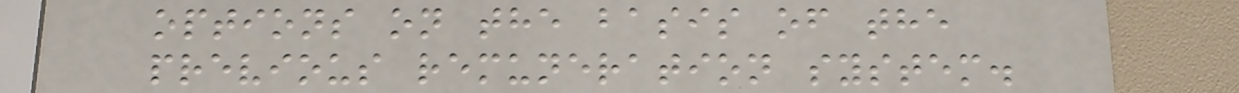options on the basis of the
previous remuneration system.
